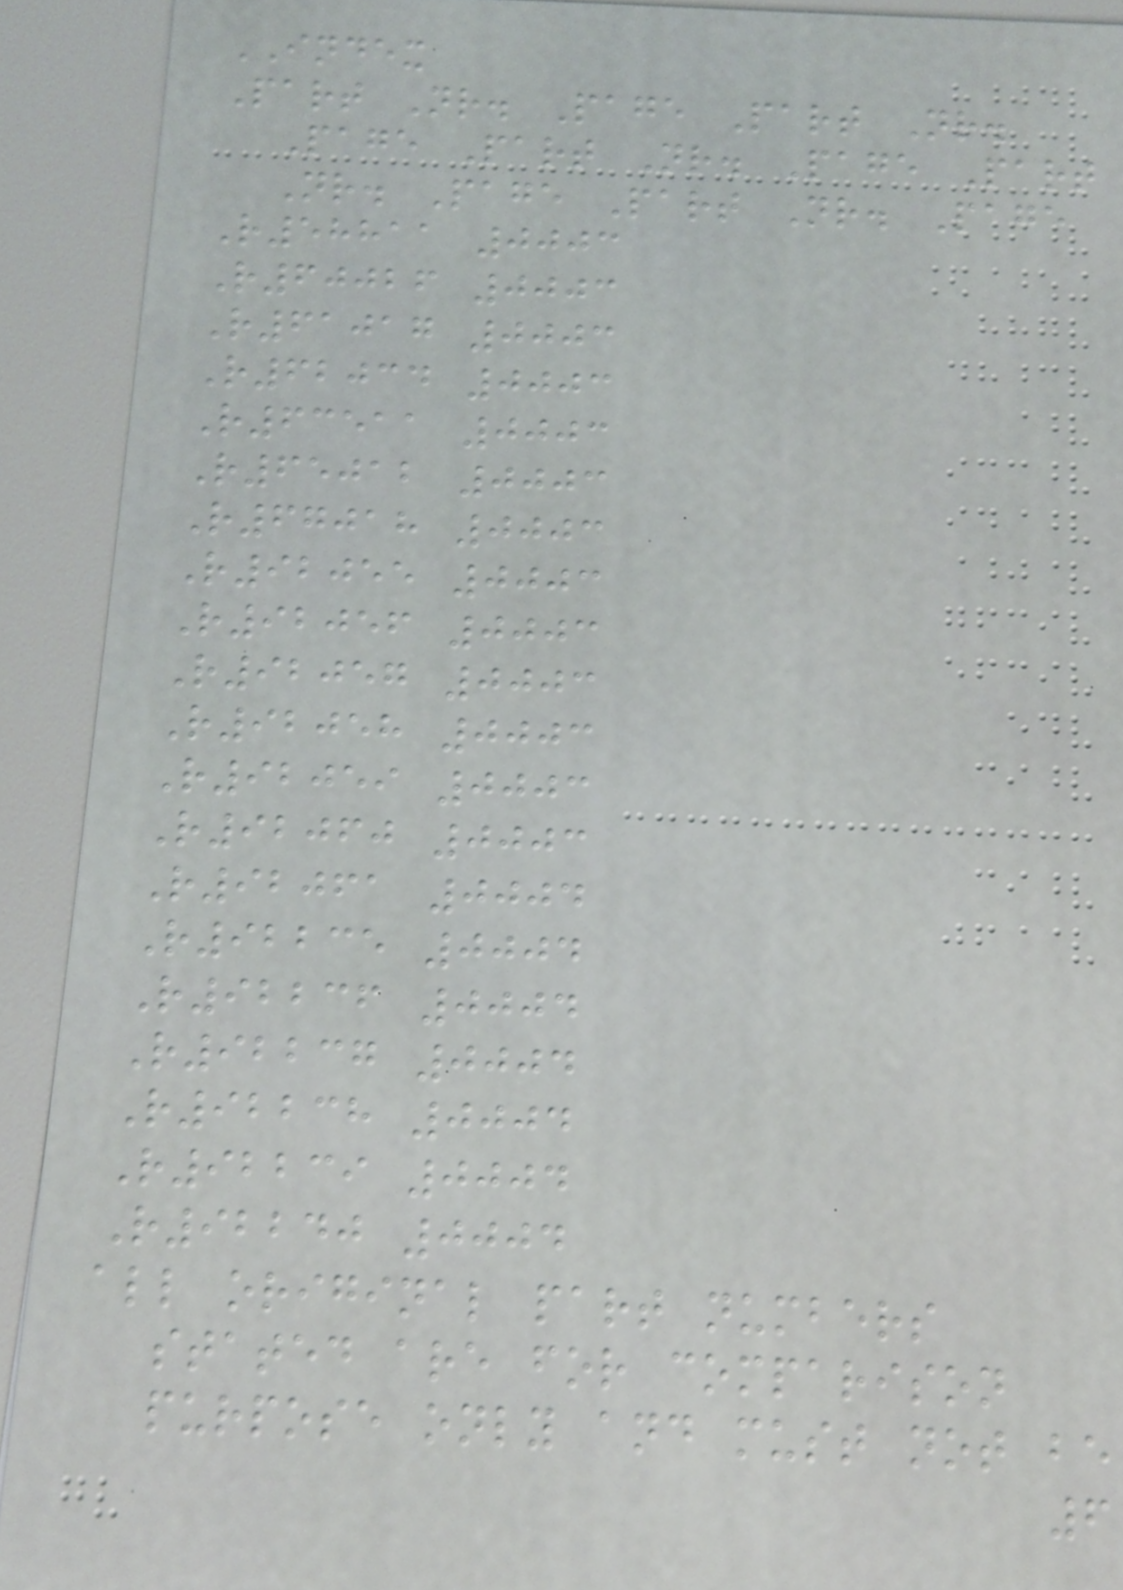INDEX
Part Nr. Page Part Nr.
Page Part Nr. Page Part
Nr. Page Part Nr. Page
R58811 0003
R60026 0003
R61017 0003
R62034 0003
R63511 0003
R65012 0003
R67018 0003
R92055 0003
R92056 0003
R92057 0003
R92058 0003
R92059 0003
R92060 0003
R92061 0004
R92235 0004
R92236 0004
R92237 0004
R92238 0004
R92239 0004
R92240 0004
all original part numbers
stated are for comparison
purpose only and must not be
6
